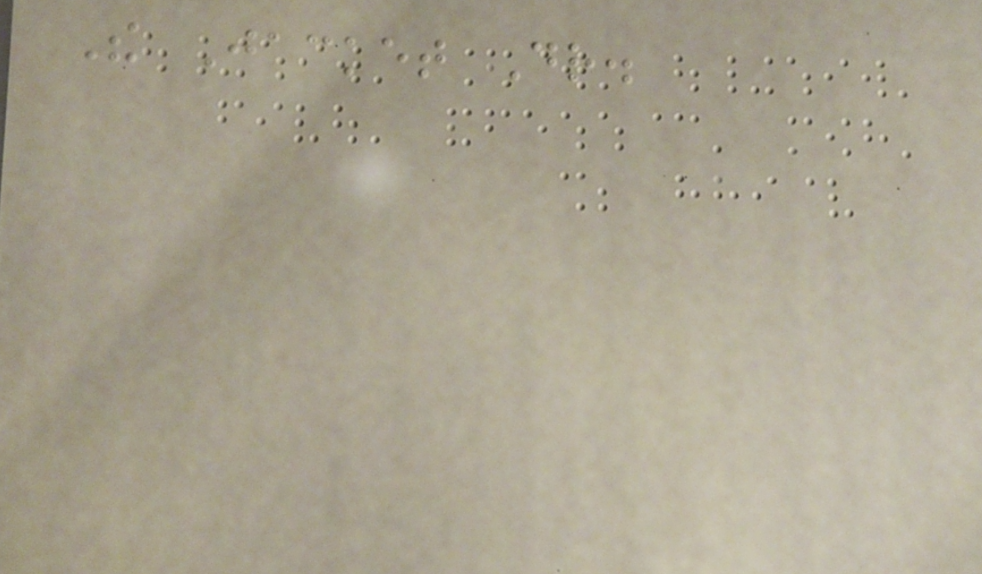The Jacket Dr.
